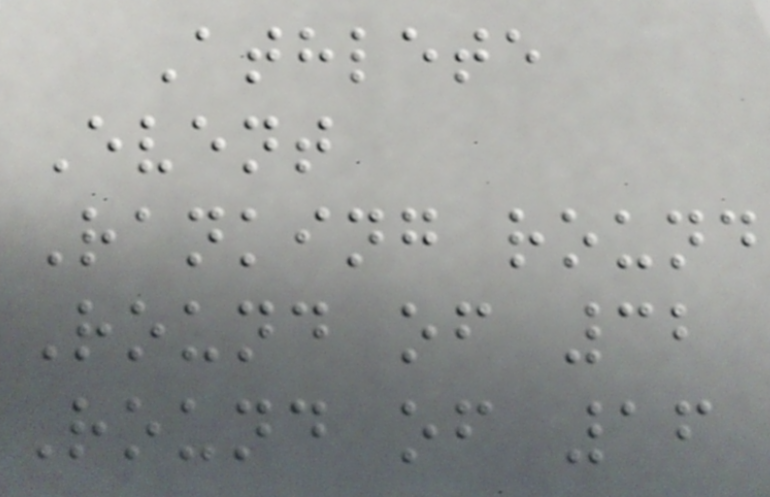Athlete
Event
Ranking round
Round of 32
Round of 16
